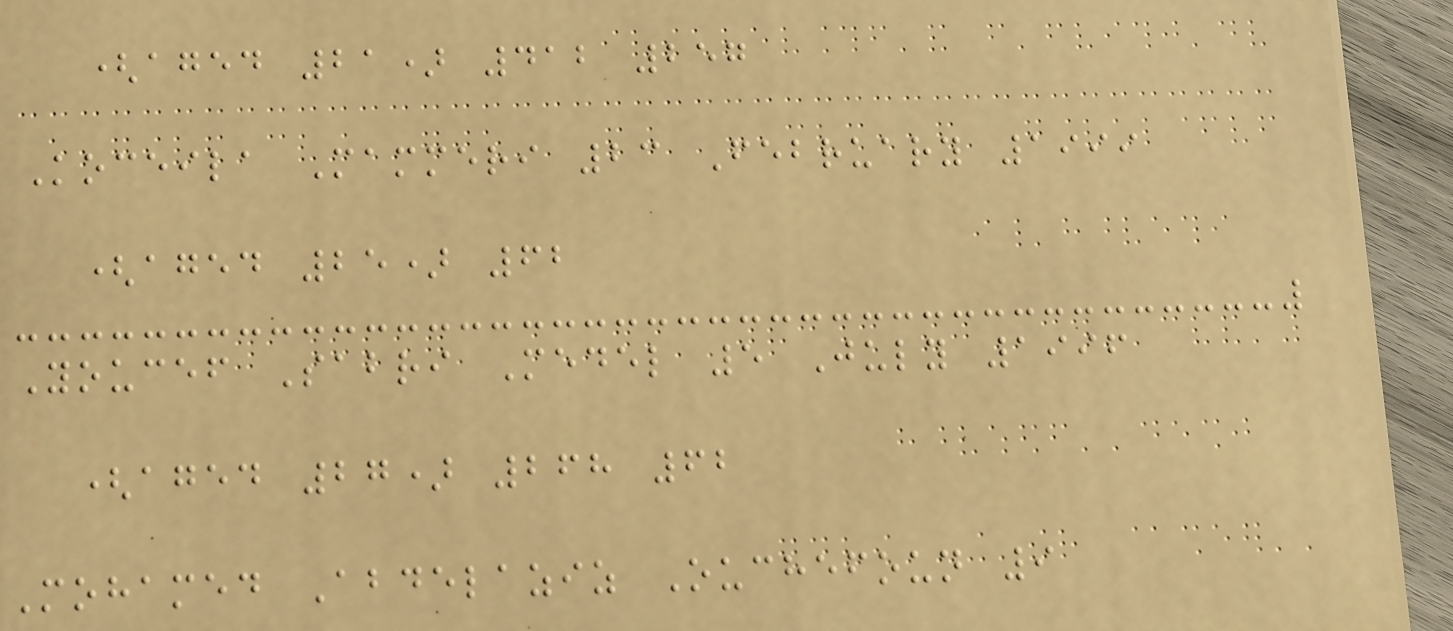(aged 21) 412 257
Koceila Mammeri 23 February 1999
(aged 25) 62
Youcef Sabri Medel 5 July 1996
(aged 27) 268 62
Mohamed Abdelaziz Ouchefoun 9
